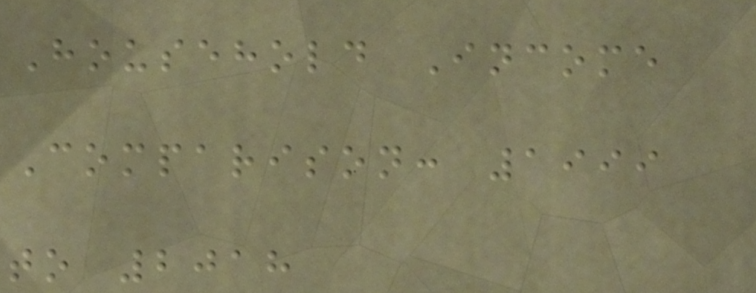Household Income
Comparison: 1999
to 2018
